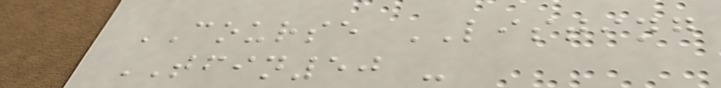COURSE LISTING
TFIN50 -
